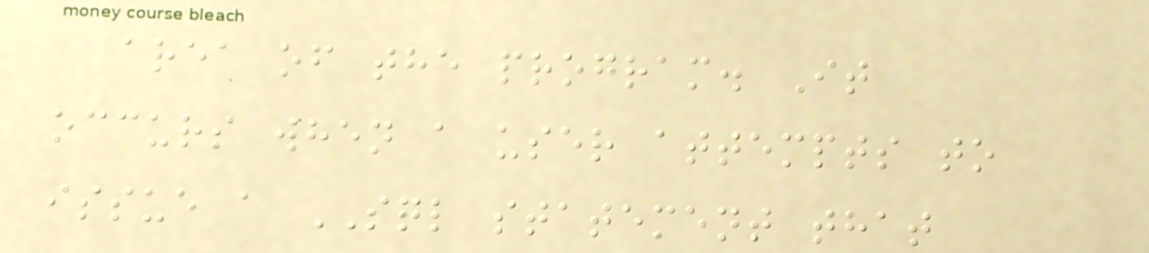area of the program. It
occurs when a user attempts to
issue a SQL statement that
